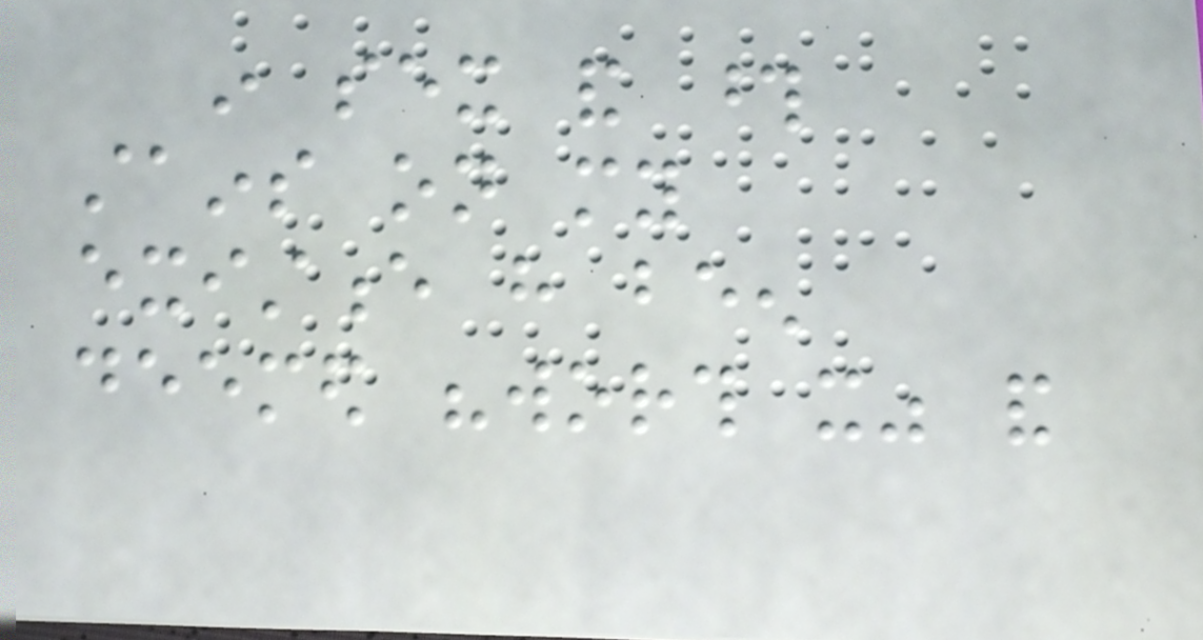in sex and those
stains on my
existence have been
deemed "worth it" and
